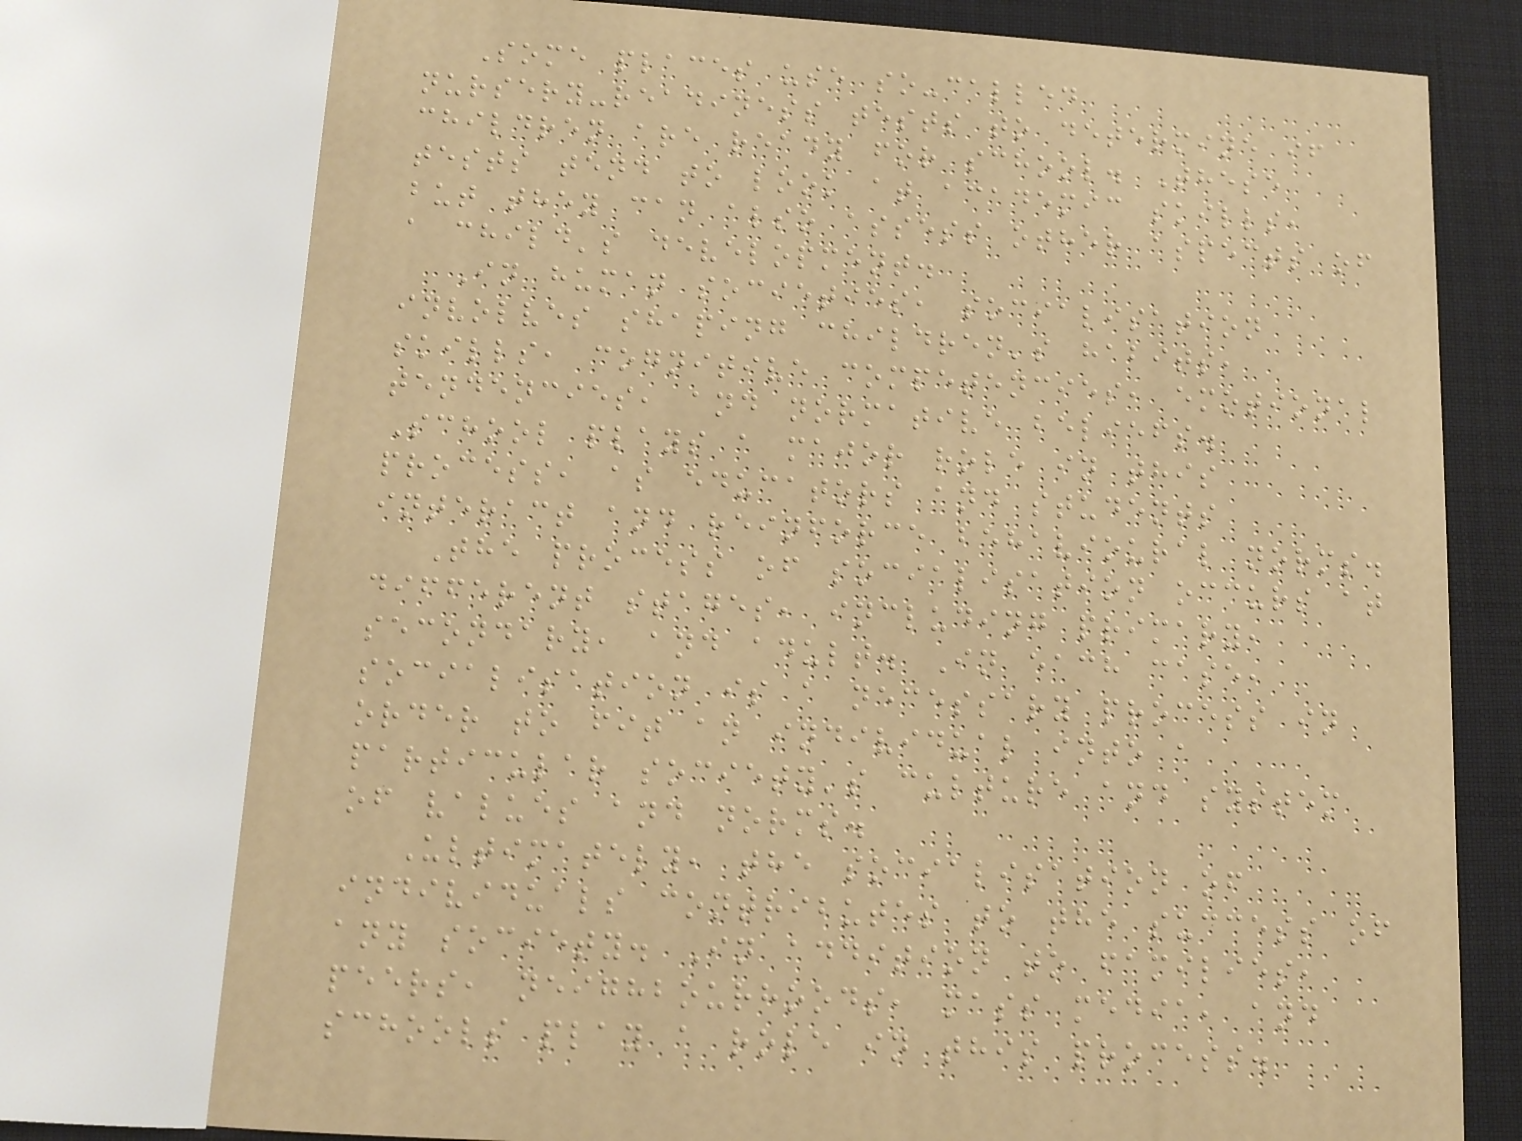Some places use so-called
nursery-readiness tests to determine if
children are ready for school. These
tests tend to look at academic skills,
but they can also assess other aspects of
a child's development.
In human societies, socialisation
involves shaping children's habits,
skills, cognitive competencies, emotional
tendencies, and normative beliefs.
School plays a major role in this
process, as educators and students
interact and reinforce behavioural norms.
The process of socialisation occurs at
different stages, including primary,
secondary, and adult. In each case,
socialisation is a necessary process in
order to fit an individual into a
particular society's culture and system
of values and norms.
Ultimately, the socialisation of
individuals contributes to the success of
any society. In addition to families,
peers, neighbourhoods, mass media, and
schools play a role in this process.
